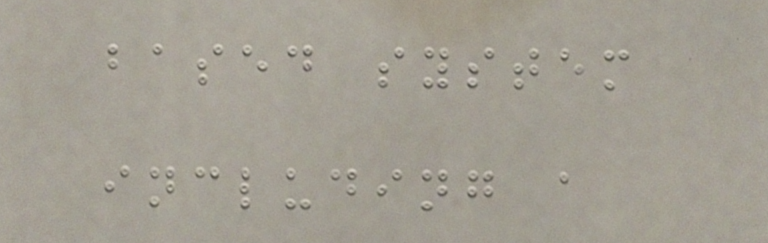based system
including a
